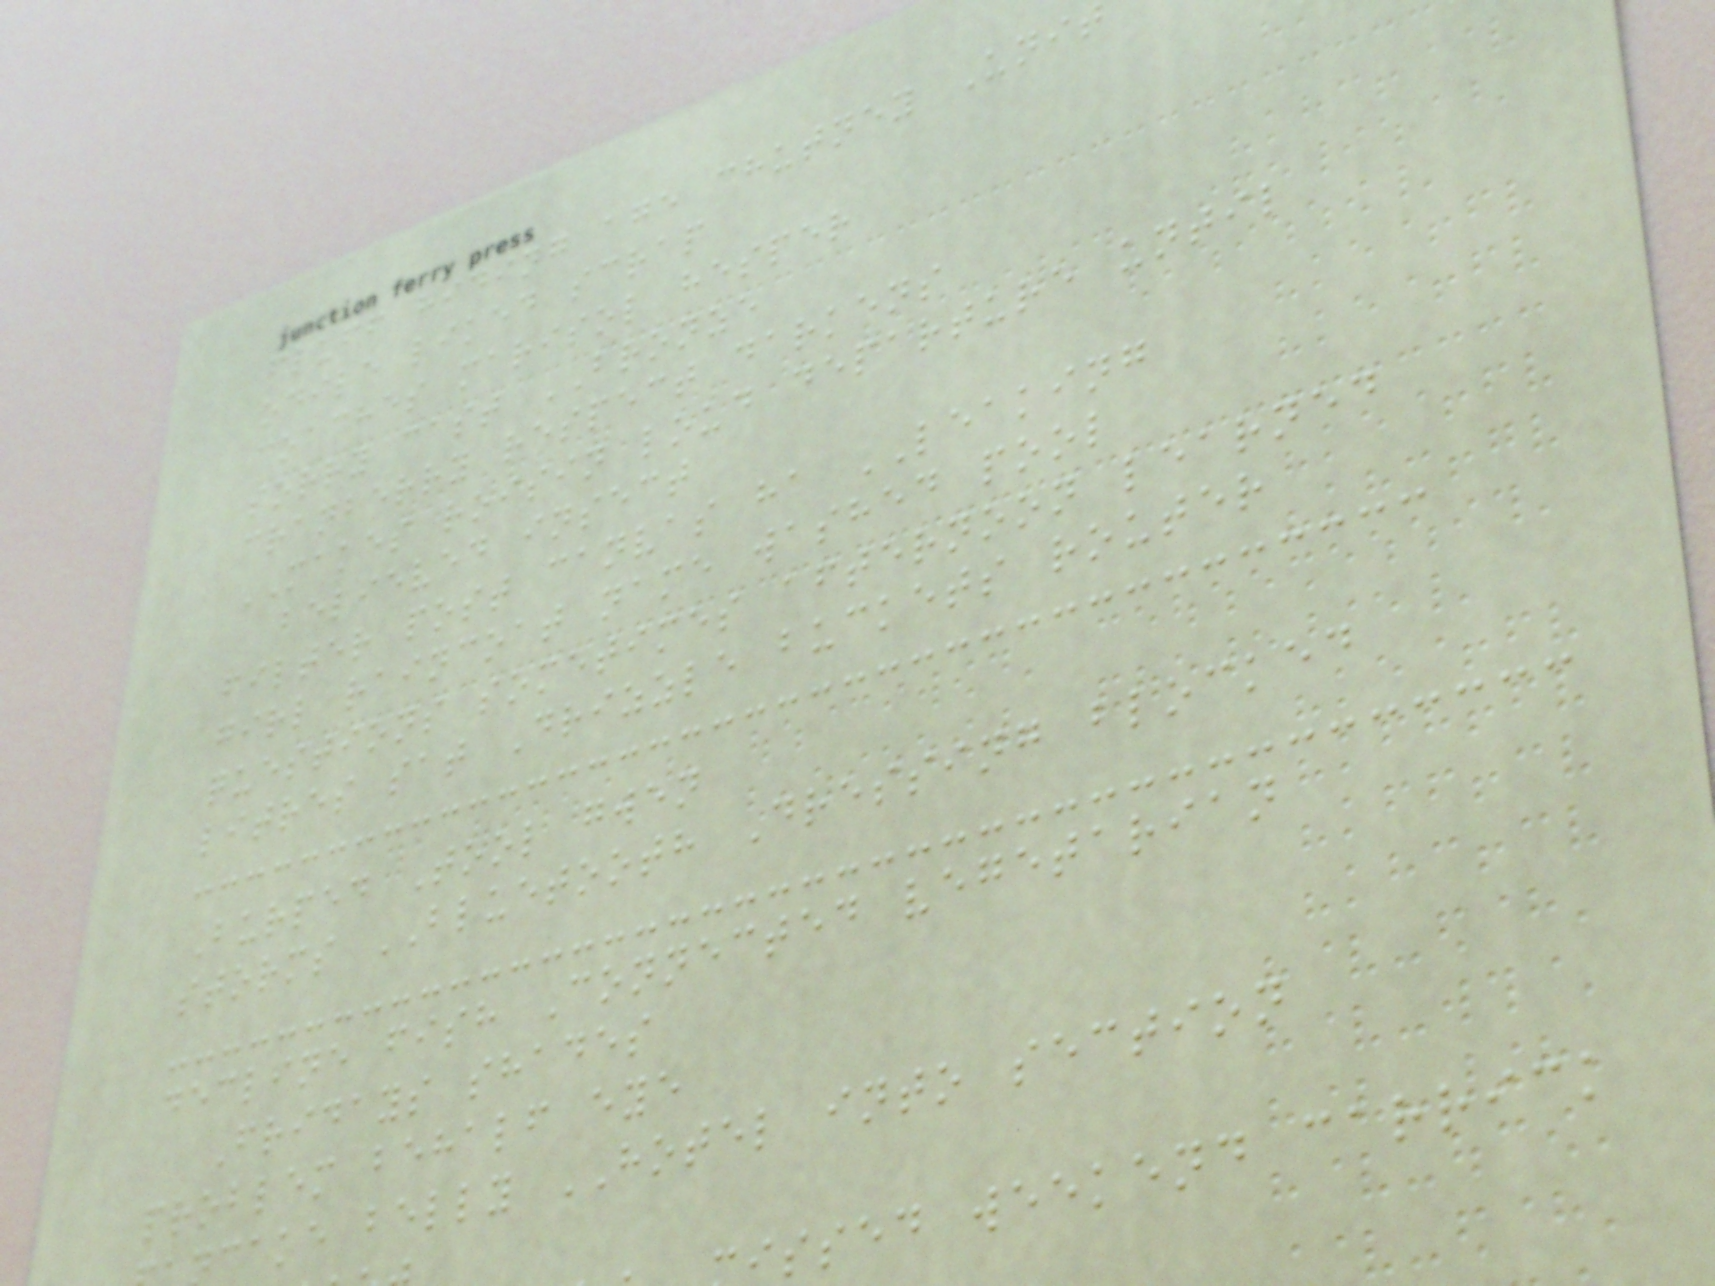fluff hiding age chutney Unit
odile liked scrap
coaches marisol hesper
sorry cast BRONZE
cranberry respect darkens
MAKES roisin loud departure until
believed insect
filter post canvas ha LEAKING
girl raincoat name washed pool
questions sometimes afternoon learned
litres sat Drizzle buckets router
Burped Tool gwen
storms BLUETOOTH Dressing blocked
decline fish Connected vegetarian
Fridays shades
problem behalf eye
cake belly HOTEL into section
issed weekend carrick
